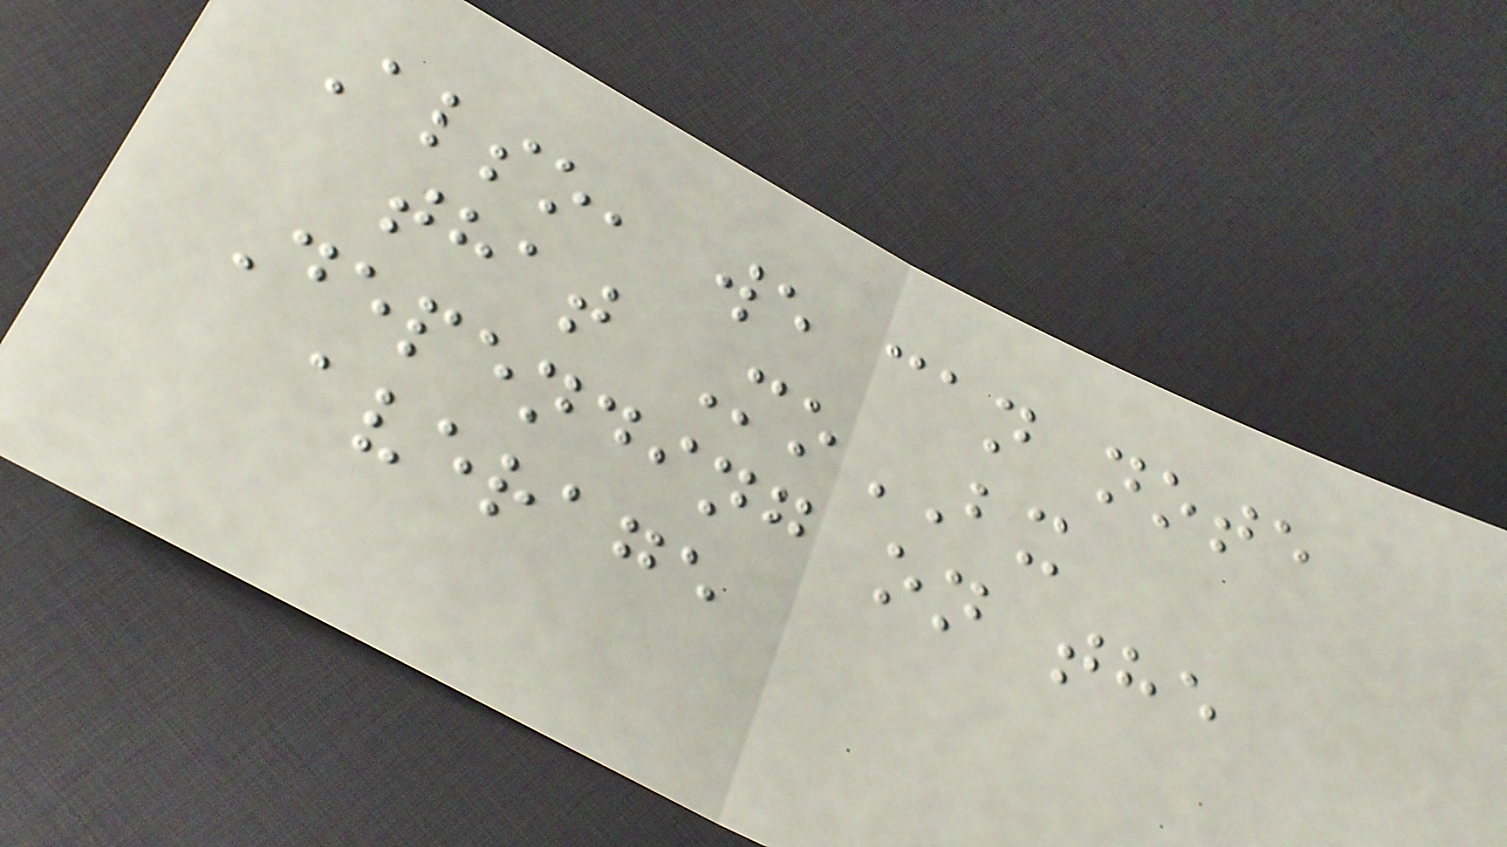Also, we can note
that MoBX
Depending on the
average
